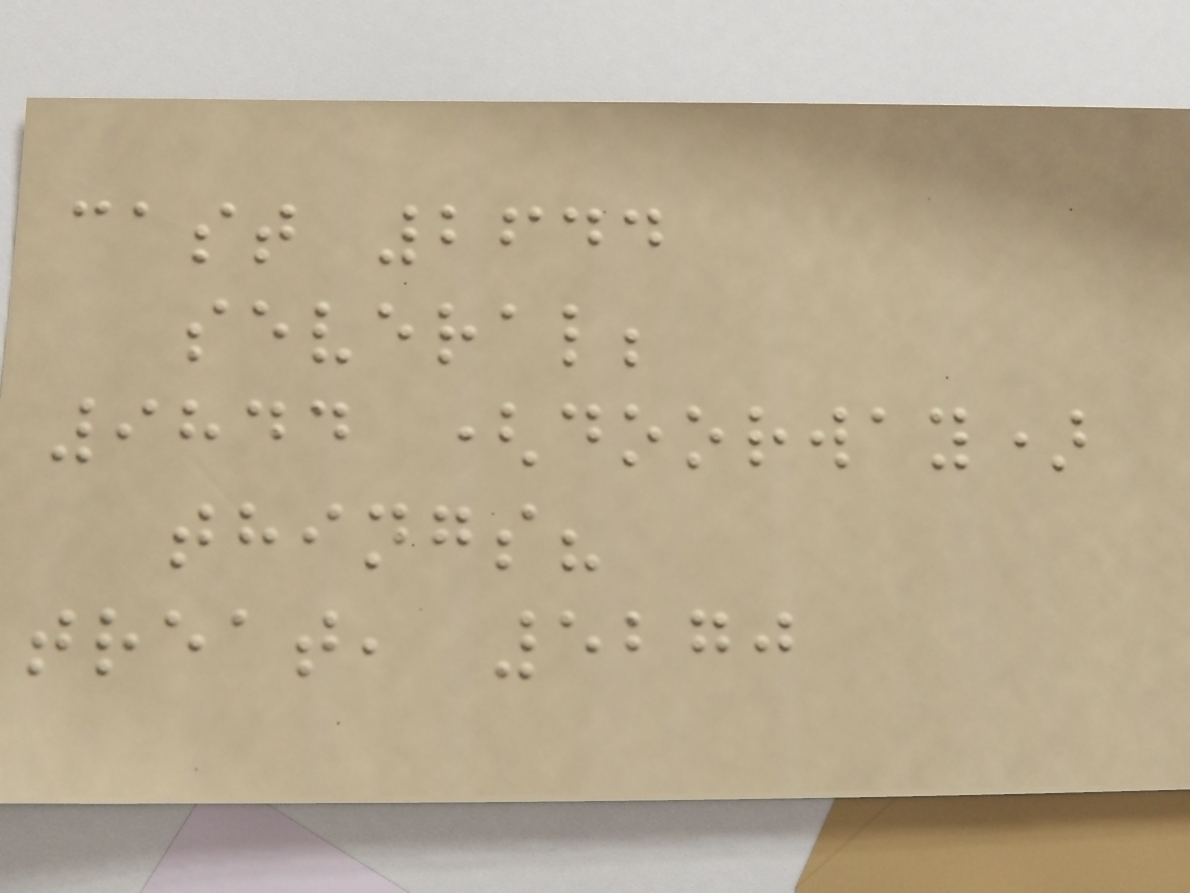cast 2644
several;
9844 (doorway)
things?
treat, 5270
